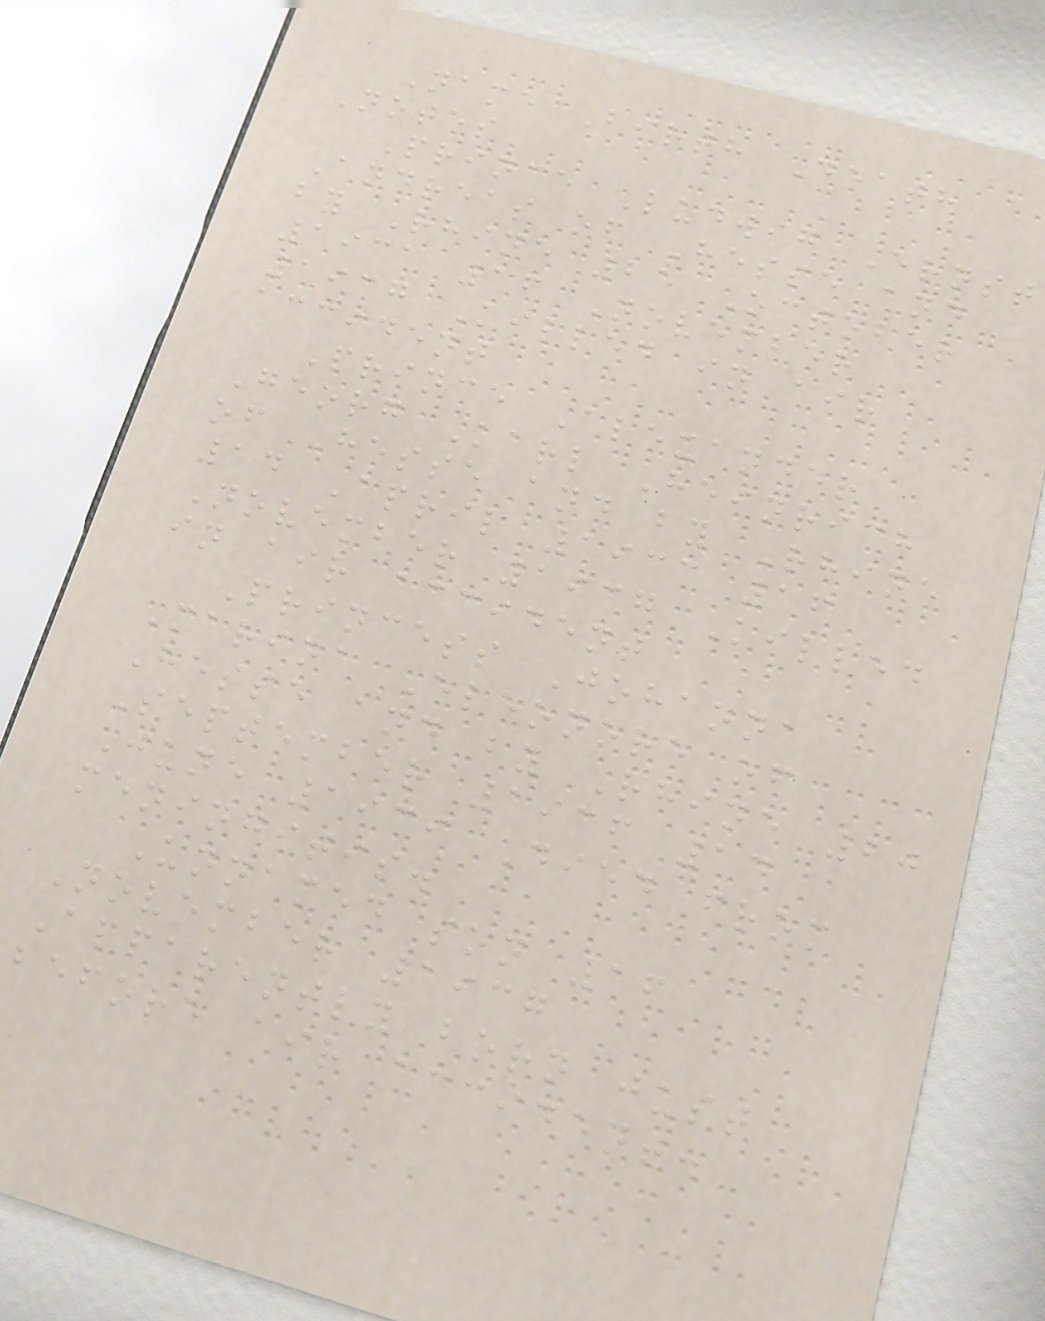Name Birth Death
Notes
Prince Ludwig Ernst
Andreas of Hesse and
by Rhine 25 October
1931 16 November
1937 Killed in air
accident
Prince Alexander
Georg Karl Heinrich
of Hesse and by Rhine
14 April 1933 16
November 1937 Killed
in air accident
Princess Johanna
Marina Eleonore of
Hesse and by Rhine 20
September 1936 14
June 1939 Died from
meningitis.
Unnamed son 16
November 1937
Apparently born just
before air accident.
